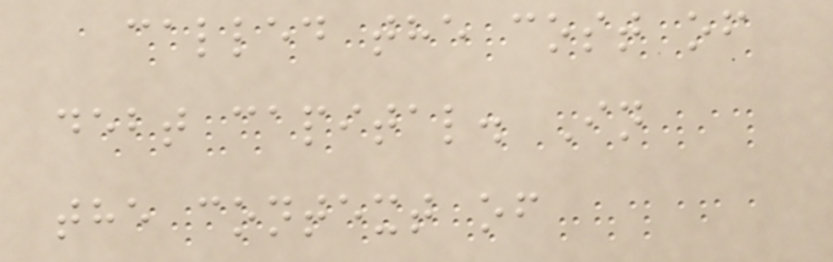called the cost of
debt capital. In
the context of
